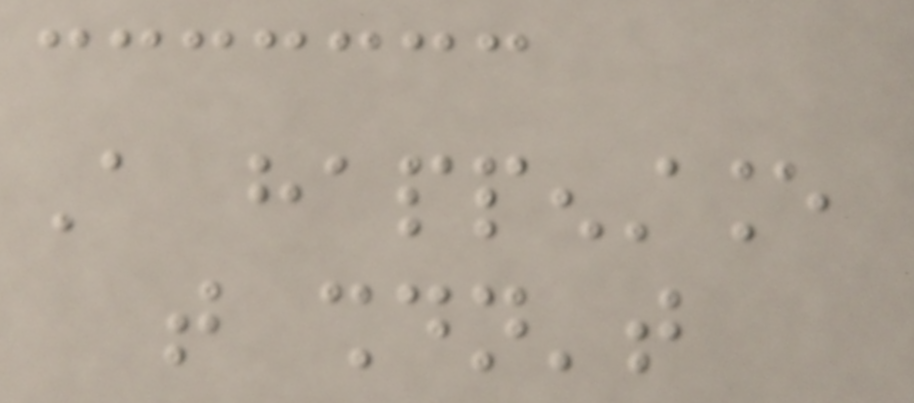A happenstance
that shouldn't
